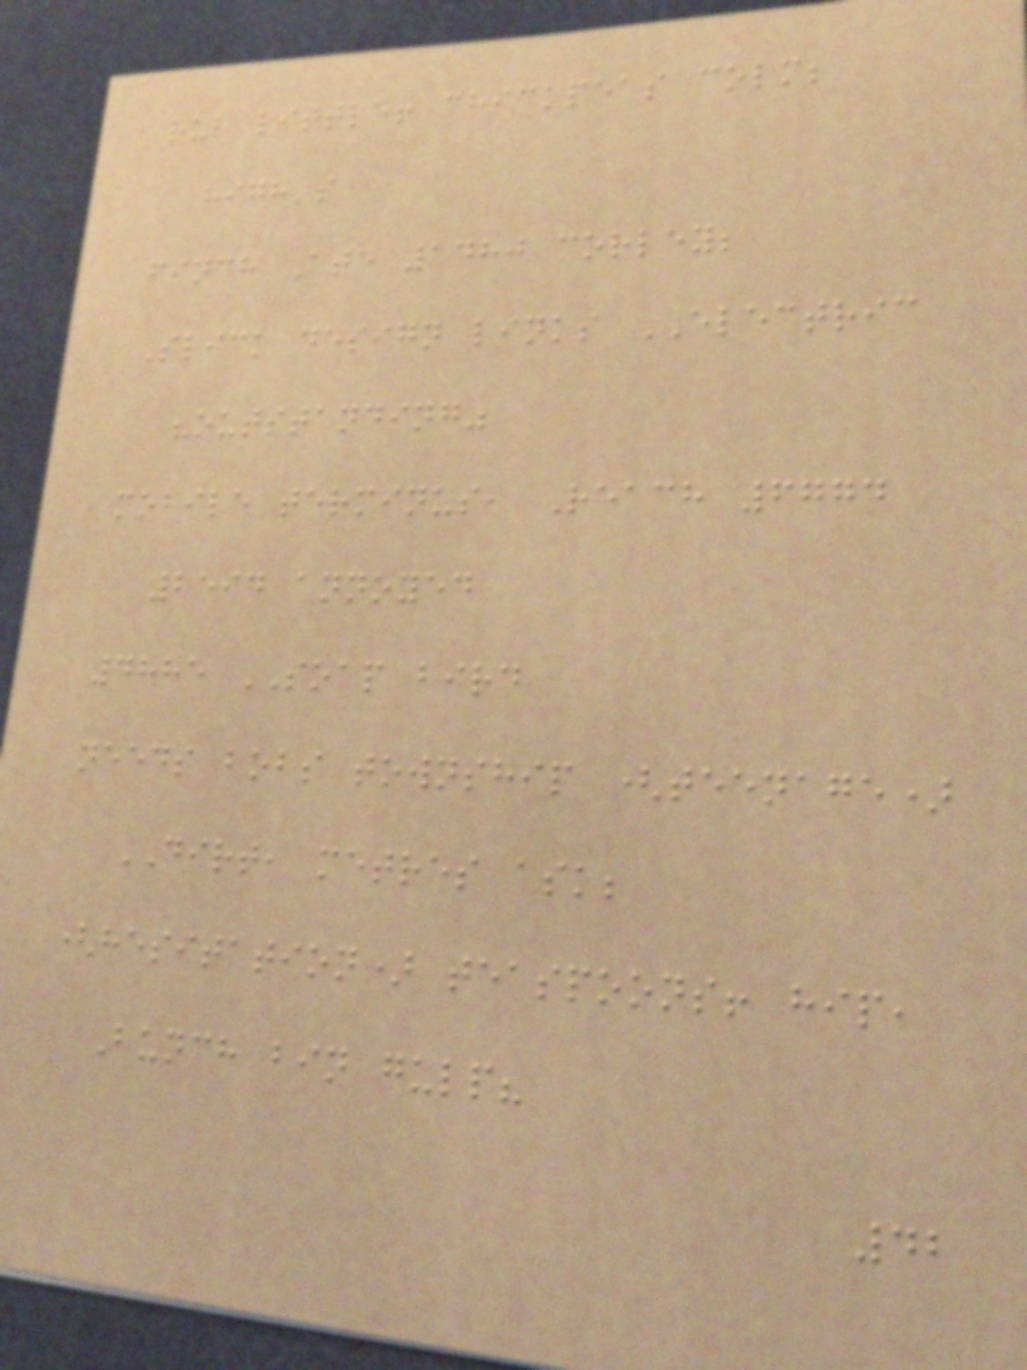rub little! chickpeas colm;
high's
finch Ate 1480 corley;
Slick design links ELECTRIC
"outstanding"
mobile terminus, Reach 6774
2594 annoyed
4885 SOAP bird
needs bobs township (teenage)
DIRT, metres ask;
(hesitation) teaspoons! hip,
Bunch bin gulp?
42
